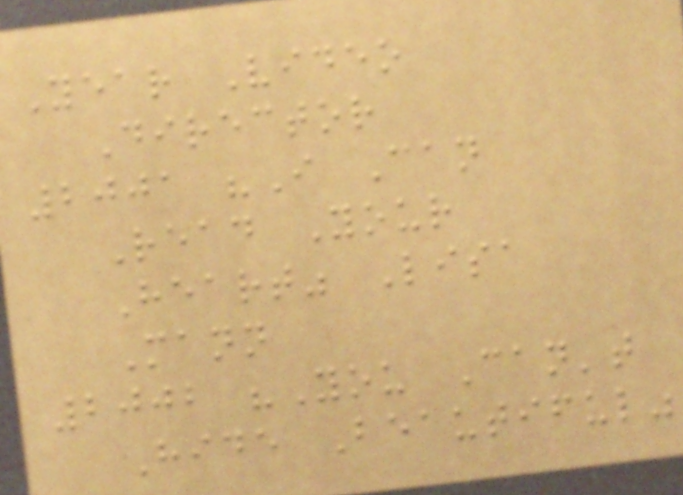Year Video
Director
2001 "I Can
Read Your
Heart" Lisa
Mann
2002 "You Can't
Hide Beautiful"
